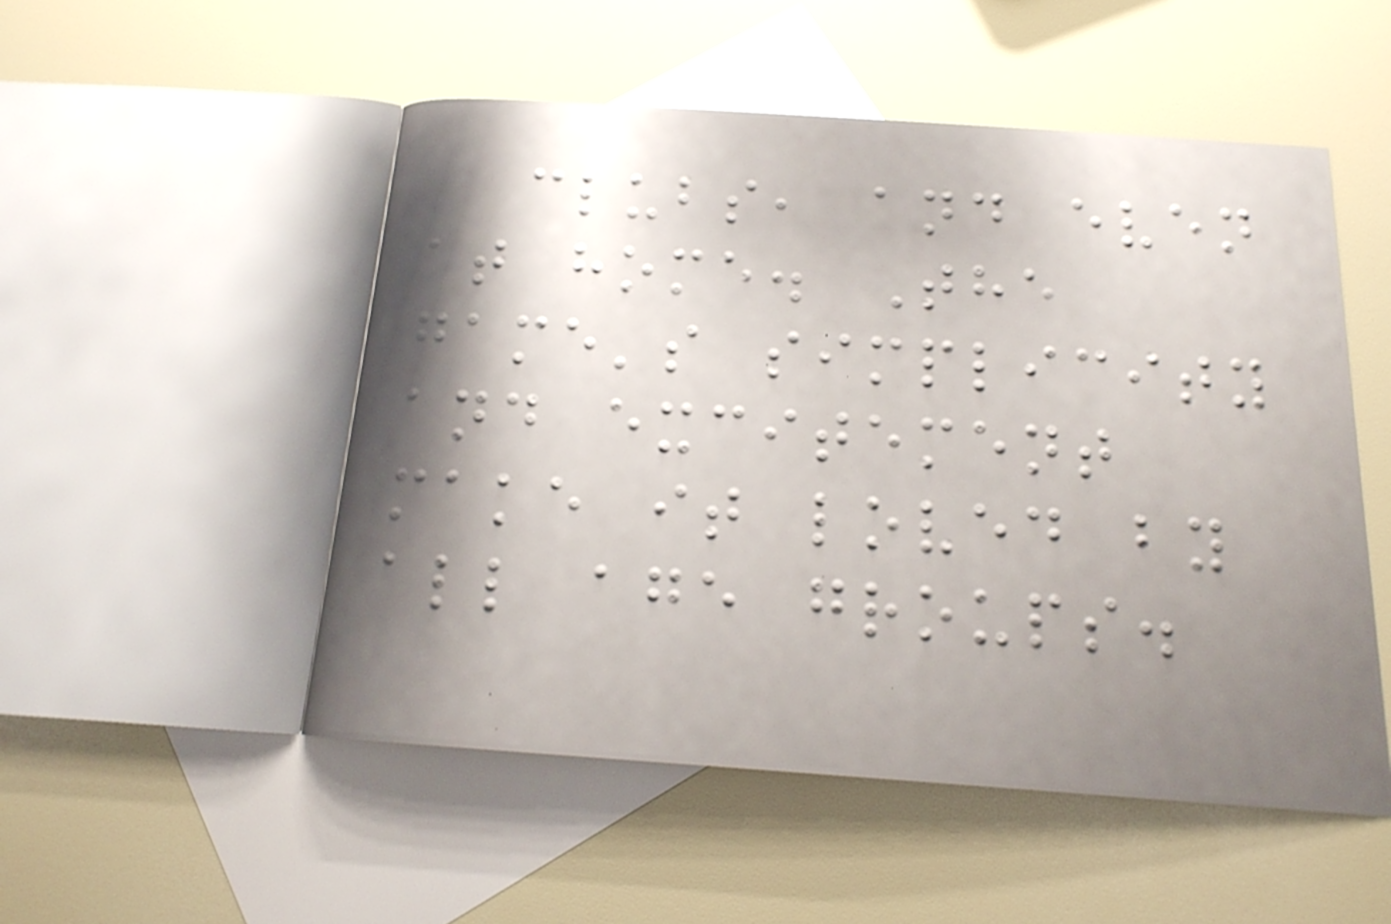clubs, and even
at home. The
game's simplicity
and excitement
make it loved by
all age groups.
